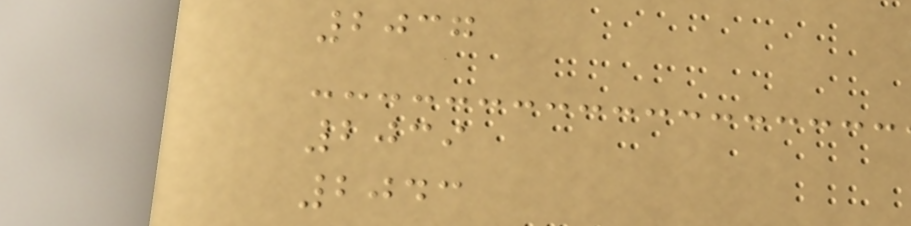2037
2039
2043
